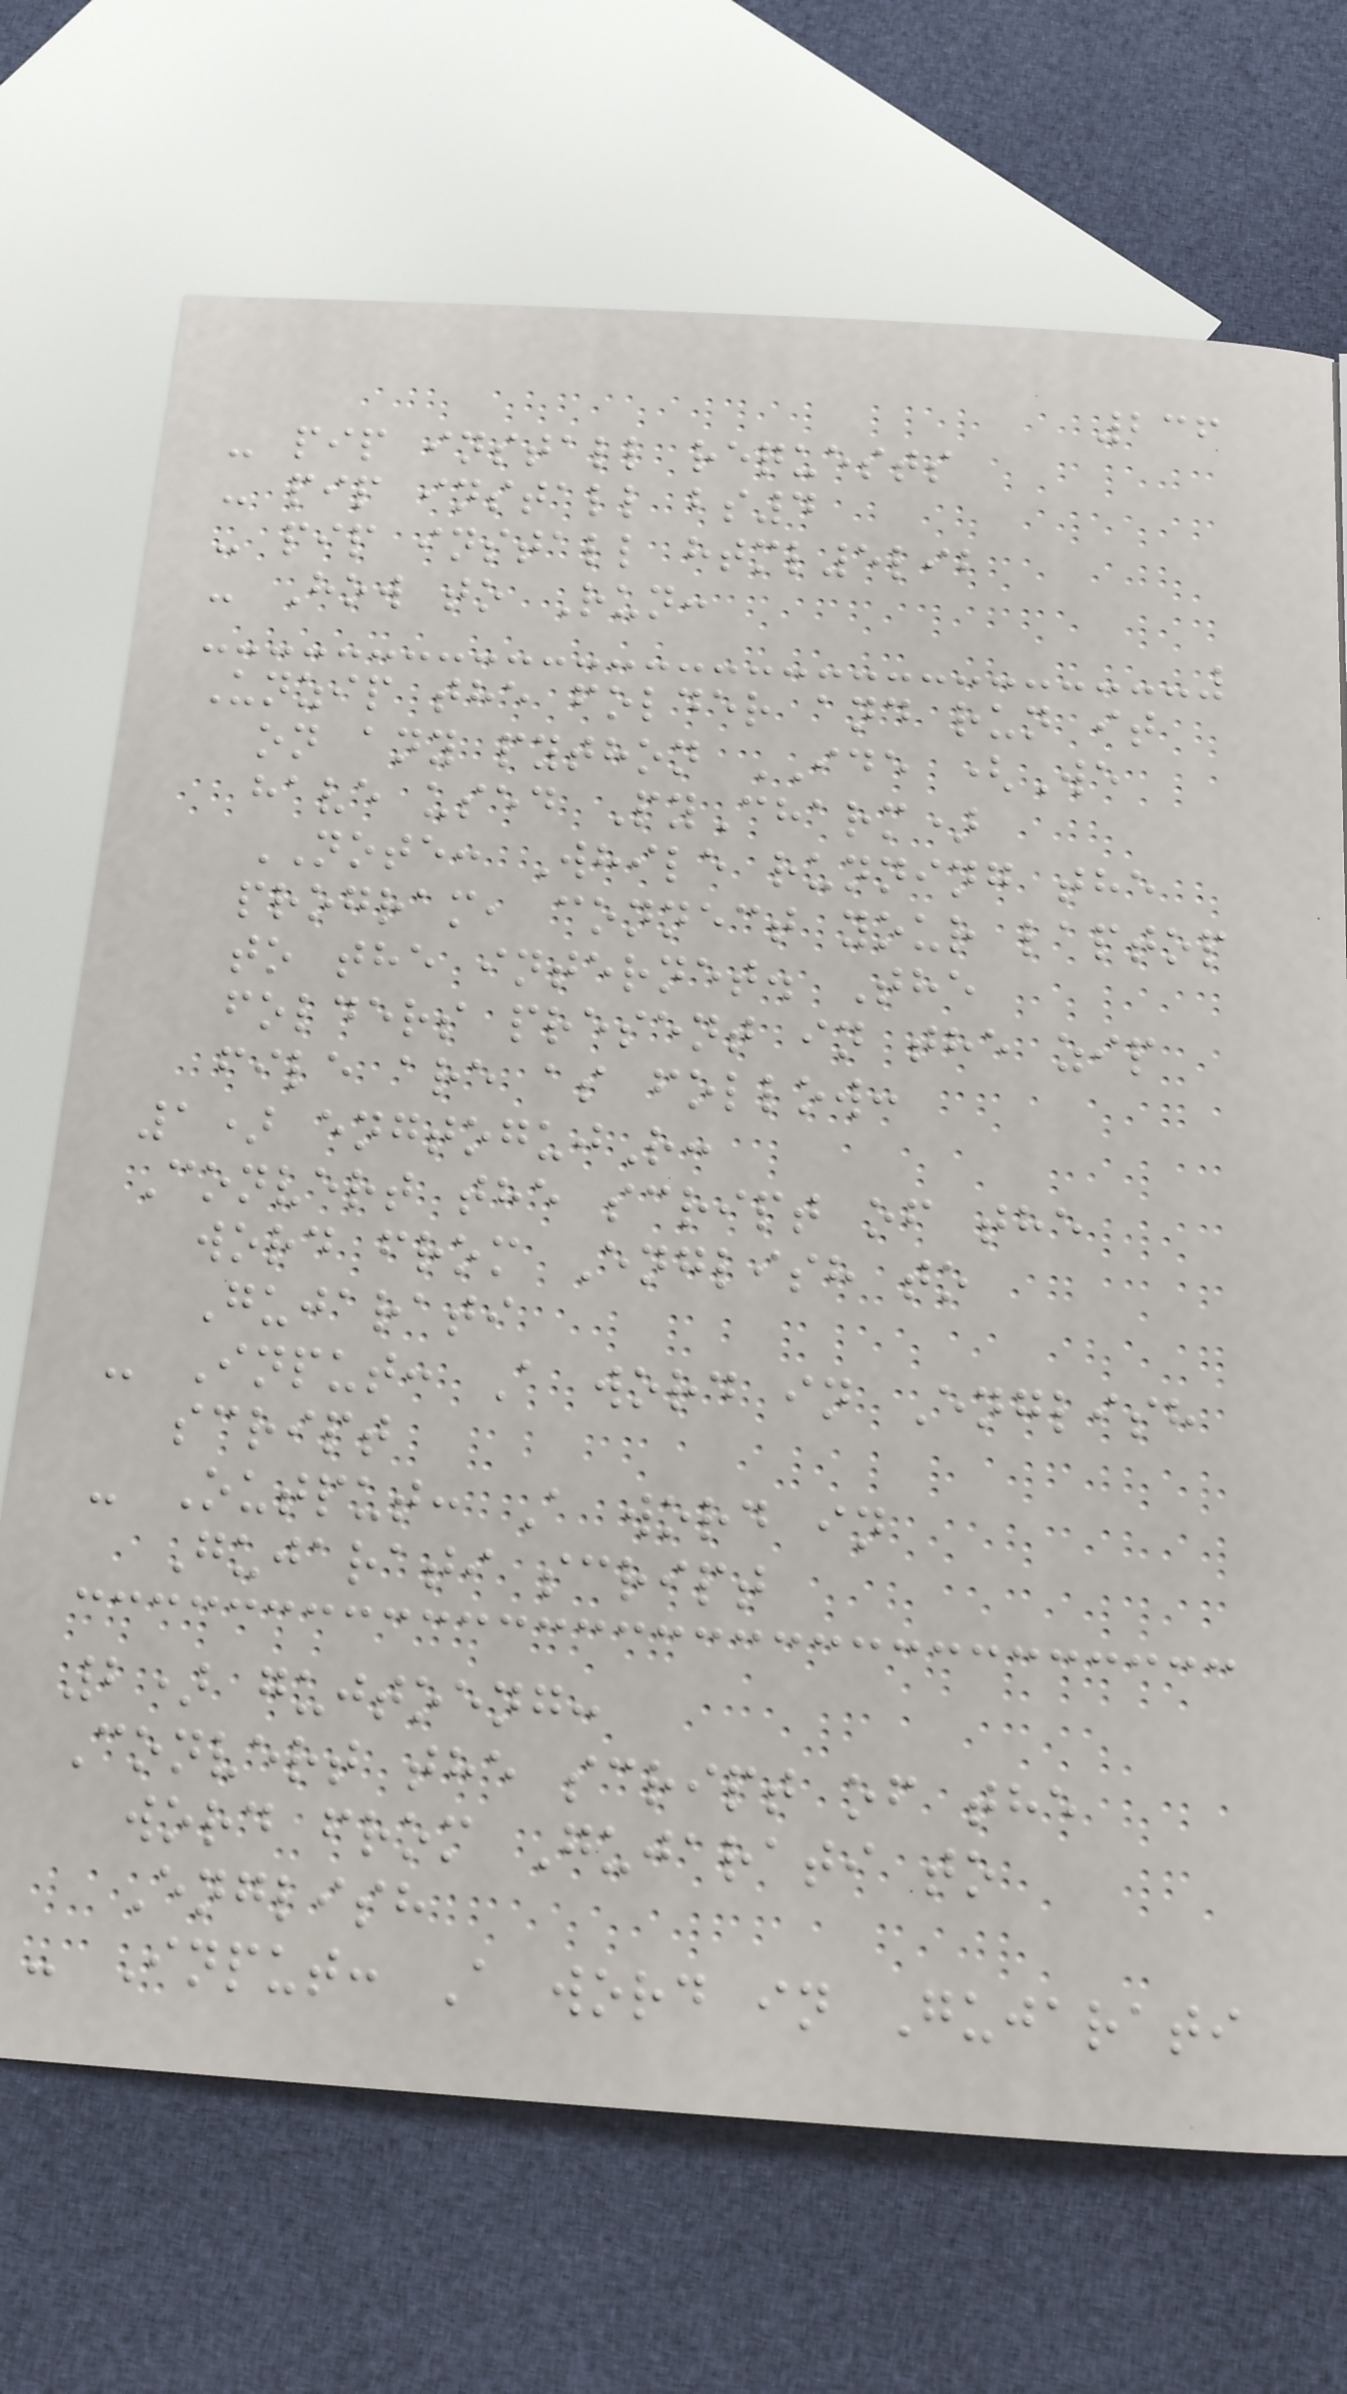236
- pip install requests
- pip install bs4
- pip install html5lib
- How to Run:
Unzip the folder and run it
on any python IDE (We
have used PyCharm)
NOTE: While running the
program, connect your laptop
to the internet. The
folders present in the zip
file are as follow:
1) engtogujR:
Convert the script of the
word from English to
Gujarati
- Input: A word in English
script
- Output: A word in
Gujarati script
2) gujtoeng:
Convert the script of the
word from Gujarati to
English
- Input: A word in Gujarati
